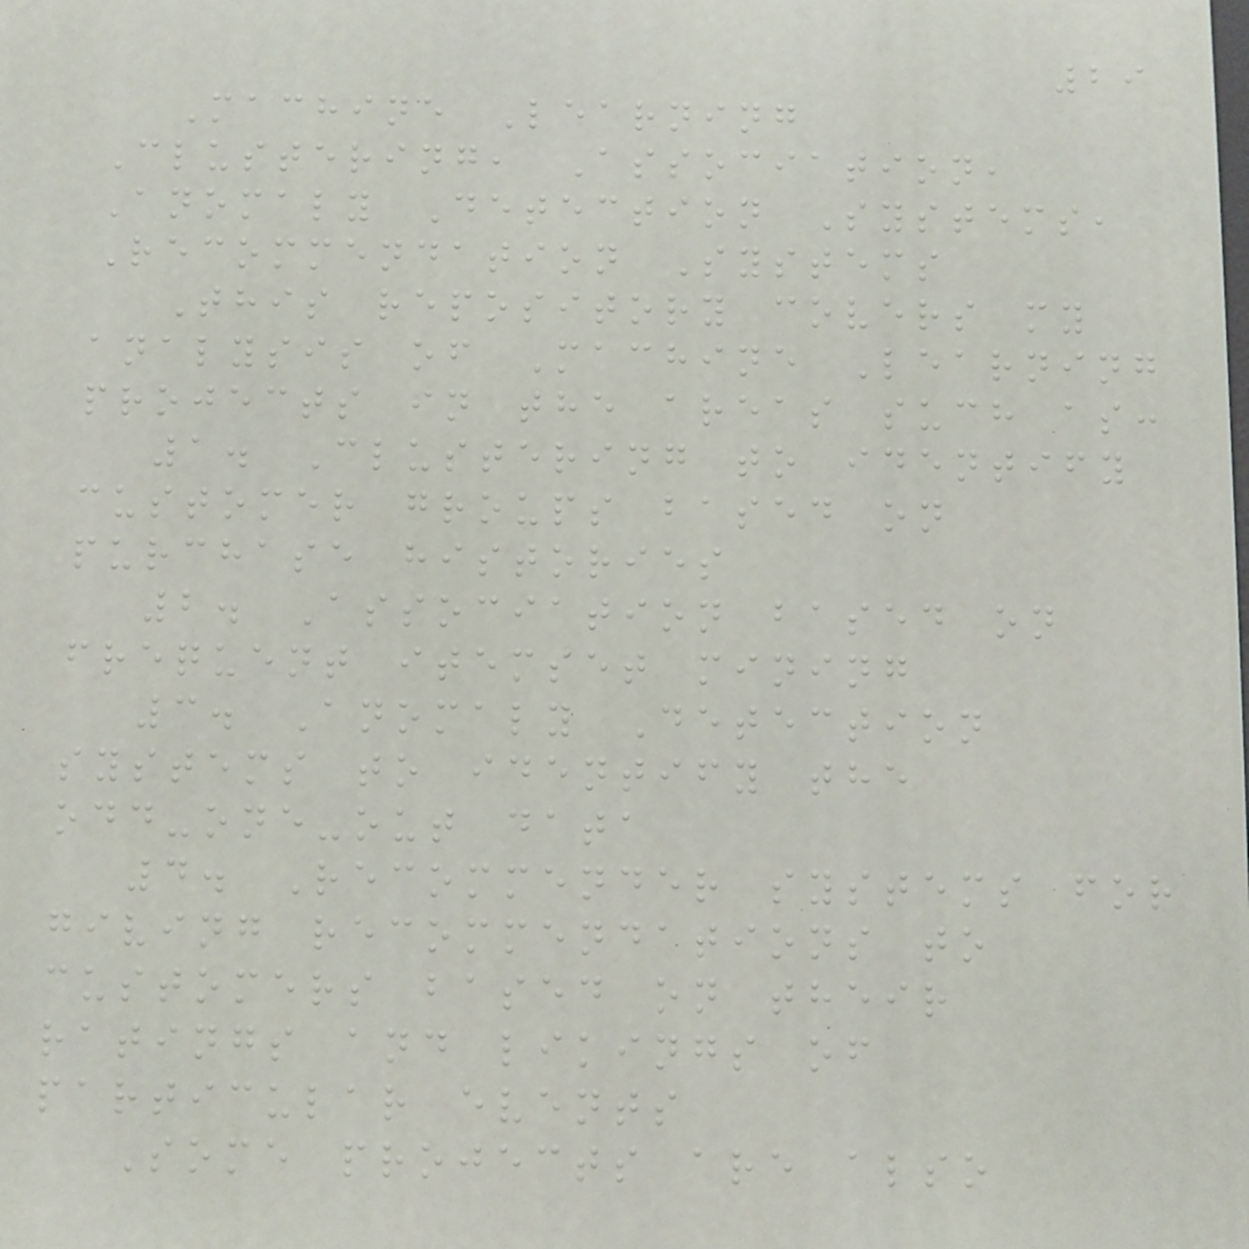29
Machine Learning
Clustering, Association,
Anomaly Detection Systems,
Recommendation Systems
This repository covers my
analysis of Machine Learning
projects in the areas such as:
1. Clustering to identify
customer groups based on
purchase histories
2. Association based on
frequent itemset mining
3. Anomaly Detection
systems to identify the
odd-one-out data
4. Recommender systems for
giving recommendations to
customers based on their
ratings and likings of
particular events
Some projects are also
